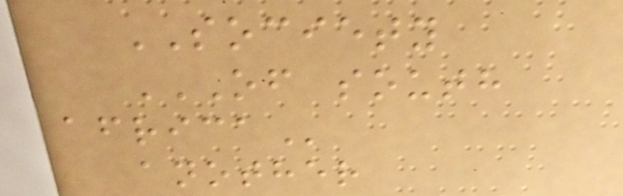SOCIETY
OF SOUTH
AFRICA
another
